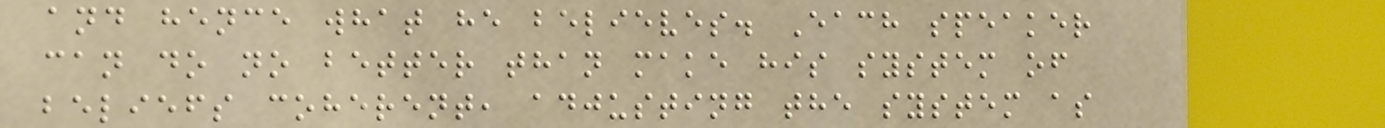and hence what he believes. Each speaker
can do no better than make his system of
beliefs coherent, adjusting the system as
